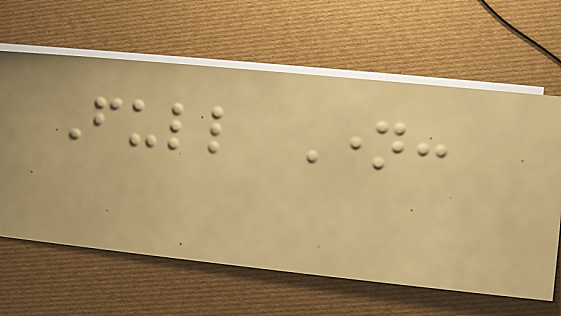Full Name:
